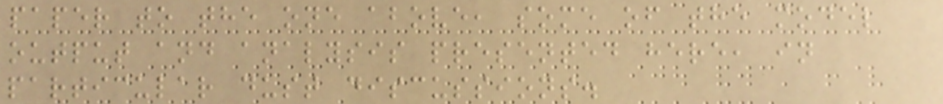paper to the one above, some of the model
output and analysis presented here, in
particular dust discussions.
